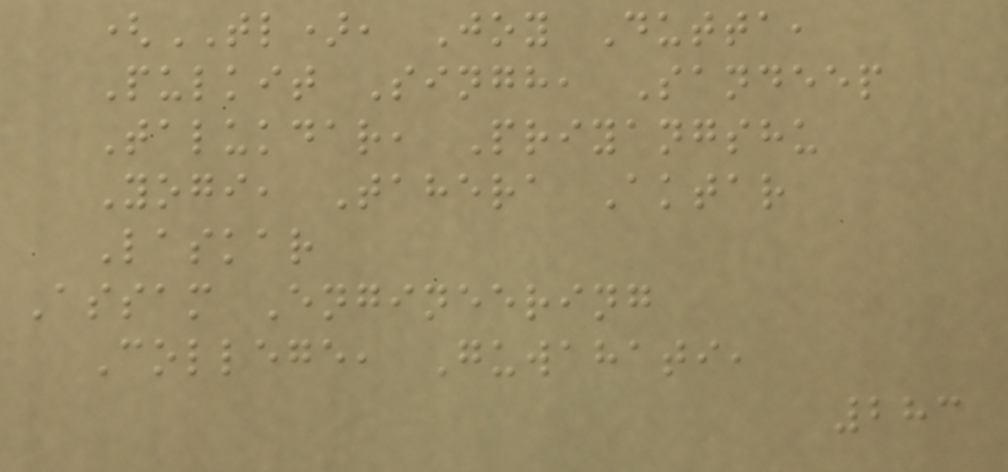(TL), Joy Dutta,
Pulkit Singh, Sandeep
Talukdar, Priyangshu
Yogi, Tahera Aktar
Laskar
Assam Engineering
College, Guwahati,
283
